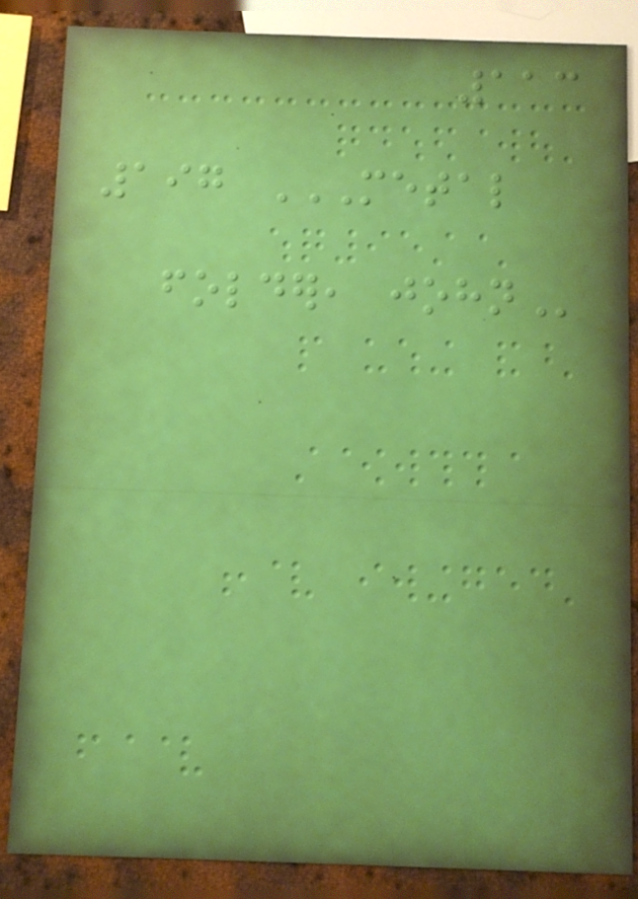113
197 METAL
FOLDER, JOHN
